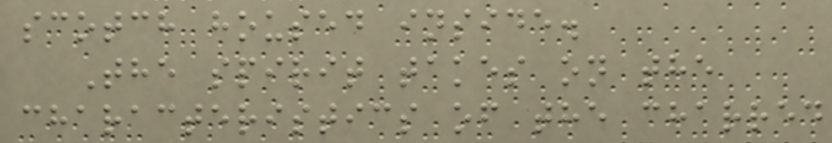scotch housed inside.
The spirit takes on the
characteristics of the charred
